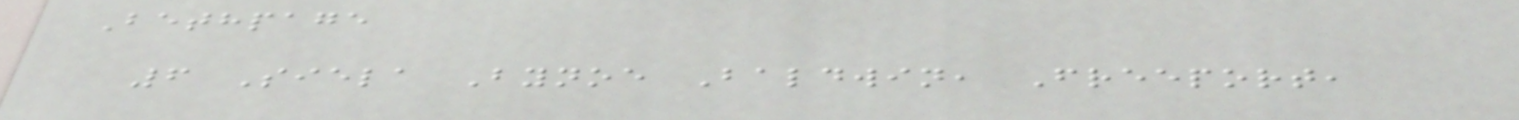Bethpage
6 Siela Bynoe Baldwin, Freeport,
